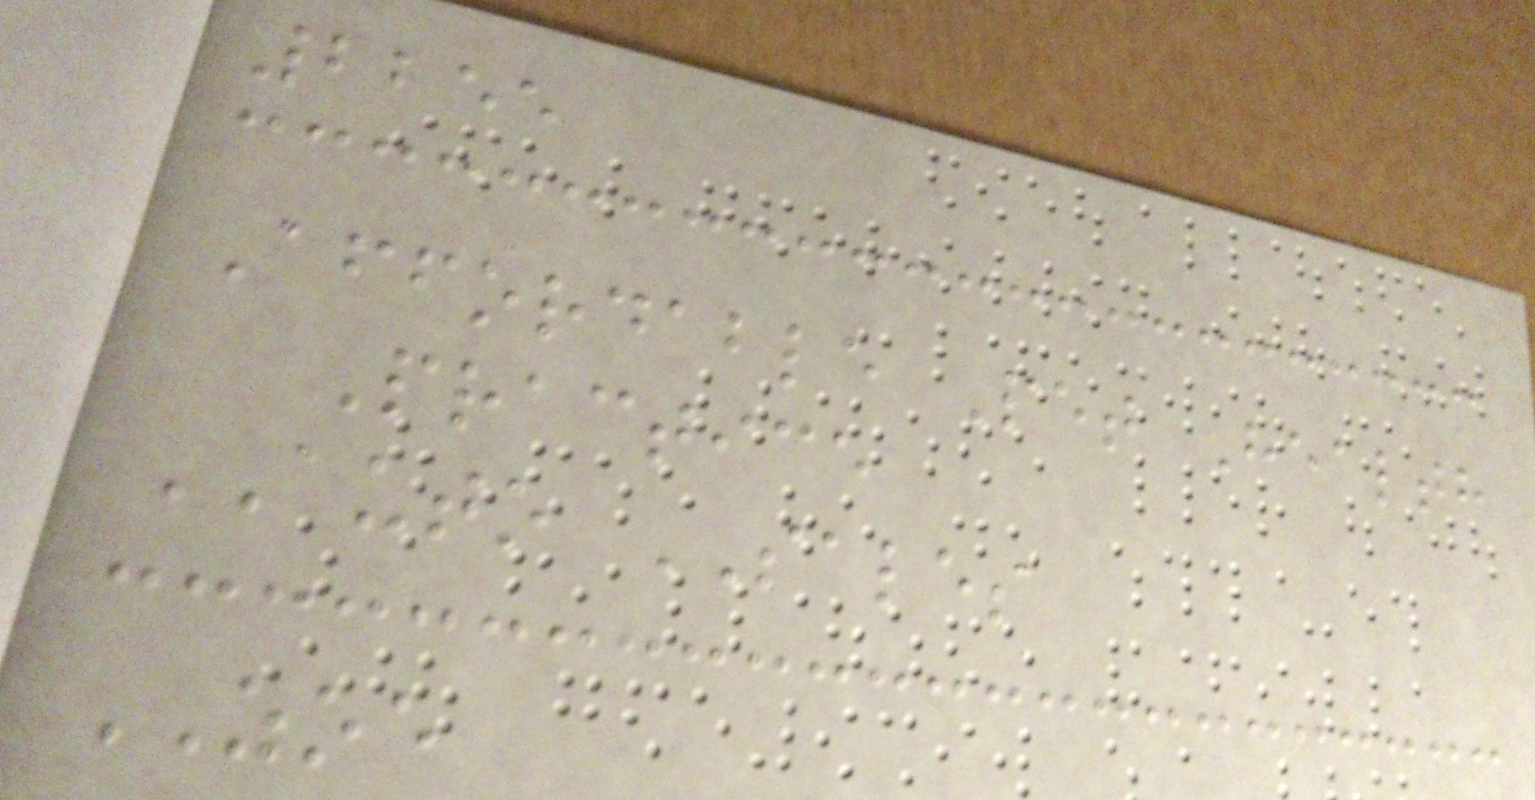2255
Affordable Pet Health
Practice
AUTO SALES
ZOE
